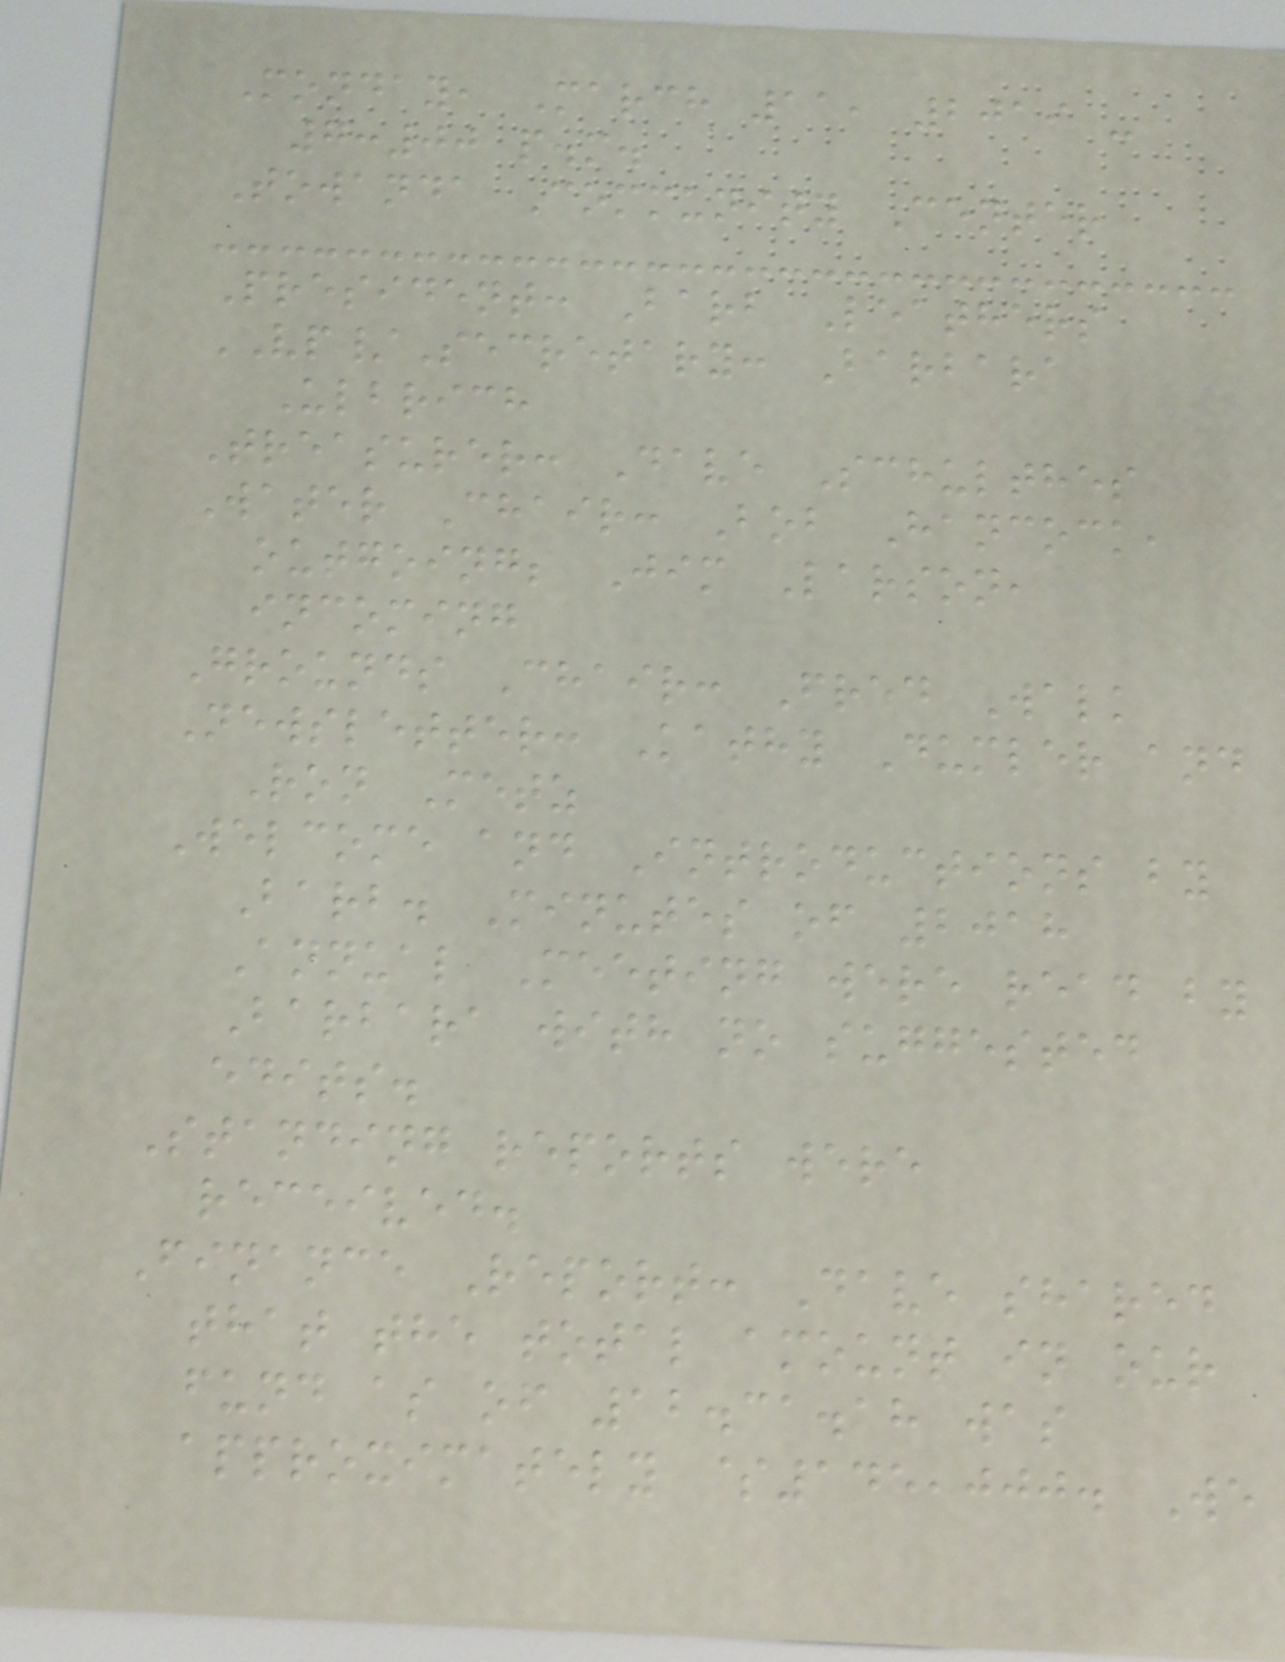Monday, March 11, 2019 -
7:00 p.m.
Towanda Community Center
President: Barb Leathers
VP/Secretary: Barbara
Ulbrich
Treasurer: Dave Schulthes
Water Chair: Bob Hancock,
outgoing; Jim Larson,
incoming
Grounds Chair: Fred Walk
Newsletter: Kathy Dumler and
Ron Metz
Welcome and Introductions by
Barb. Minutes of 2018
Annual Meeting were read by
Barbara with no suggested
edits.
Standing reports were
received.
Finance Report: Dave shared
that the total amount in our
fund as of 12.31.18 was
approximately $145,000. We
